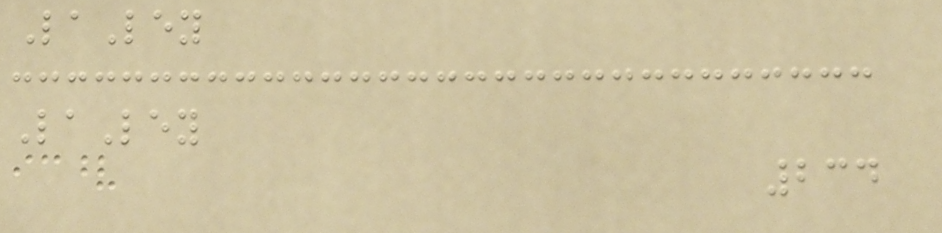LaLey
LaLey
234
